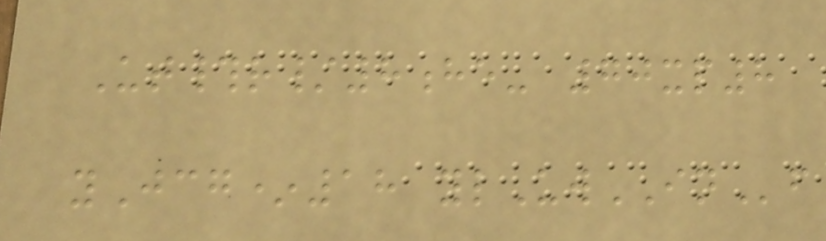Ut#r/8he- 70xp8
yJcg*18 ylUwINf
